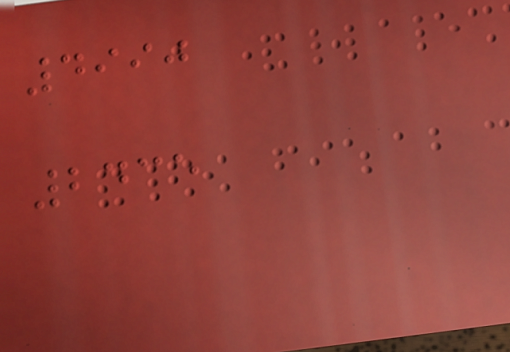4990
2435
